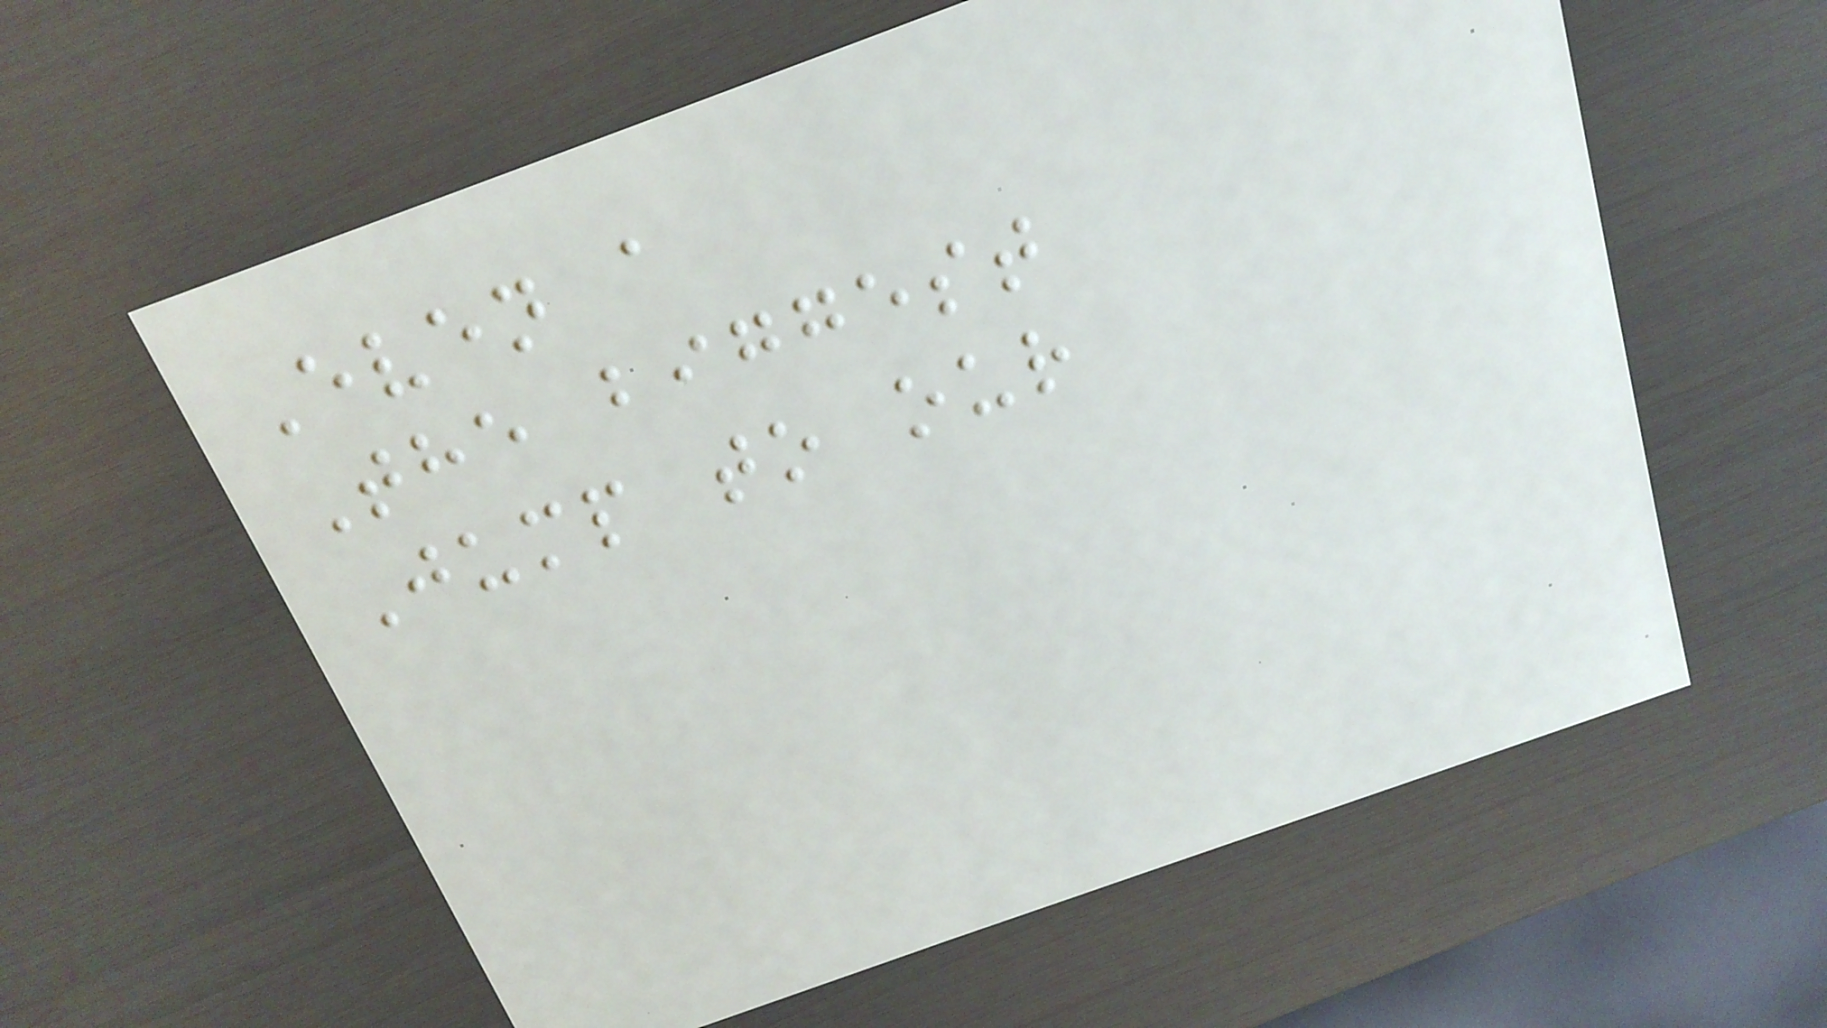Even a
The biggest
Jump to our
